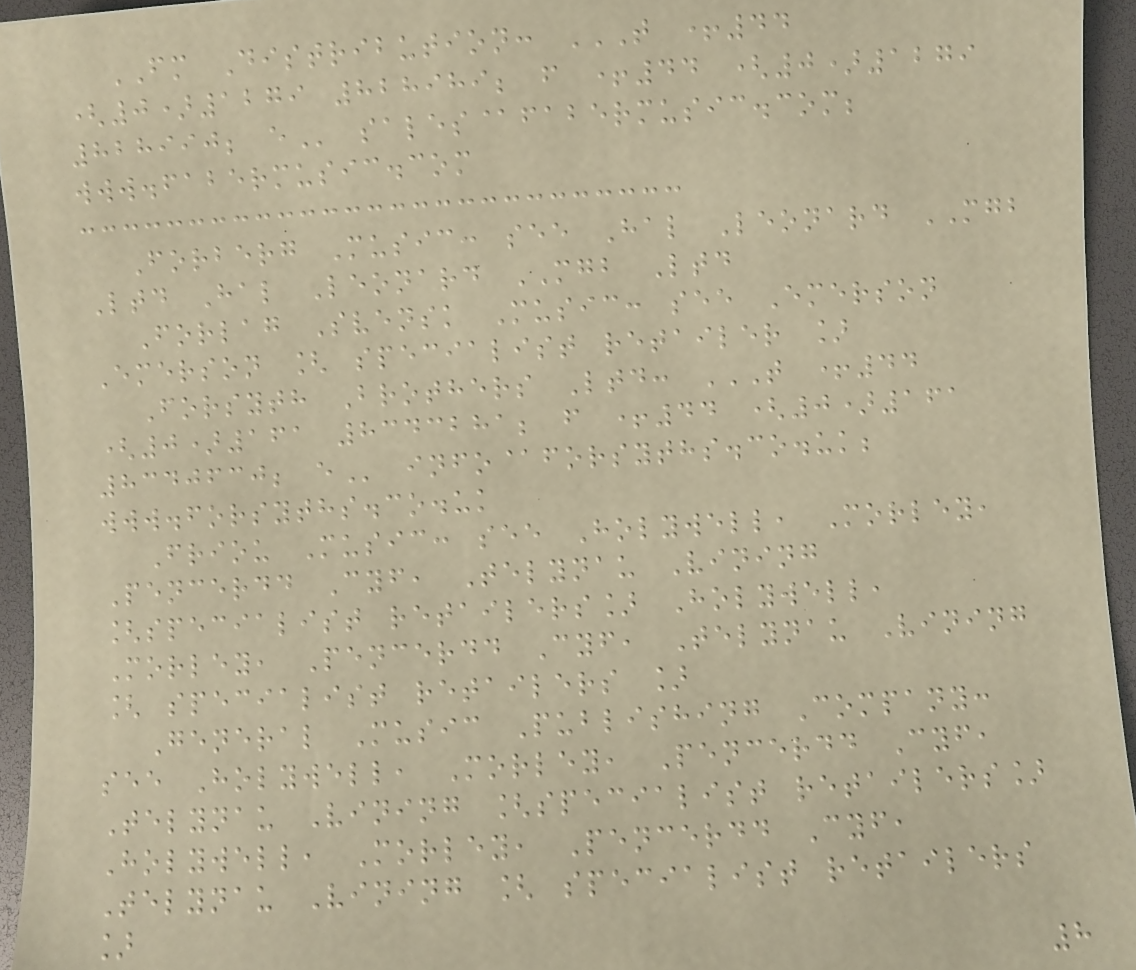FM Distribution: T +44
(0)1279 828989; F +44 (0)1279
828990; E sales@fabermusic.com;
www.fabermusic.com
Forberg Music: see Hal Leonard MGB
Ltd Hal Leonard MGB Ltd
Forlag Svensk Music: see Emerson
Emerson [ specialist retailer ]
Forsyth Brothers Ltd: T +44
(0)161 8343281; F +44 (0)161
8340630; E info@forsyths.co.uk;
www.forsyths.co.uk
Friou Music: see Holywell, Morley,
Pencerdd Cyf, Telynau Vining
[specialist retailers] Holywell,
Morley, Pencerdd Cyf, Telynau Vining
[ specialist retailers ]
General Music Publishing Company:
see Holywell, Morley, Pencerdd Cyf,
Telynau Vining [specialist retailers]
Holywell, Morley, Pencerdd Cyf,
Telynau Vining [ specialist retailers
]
8
